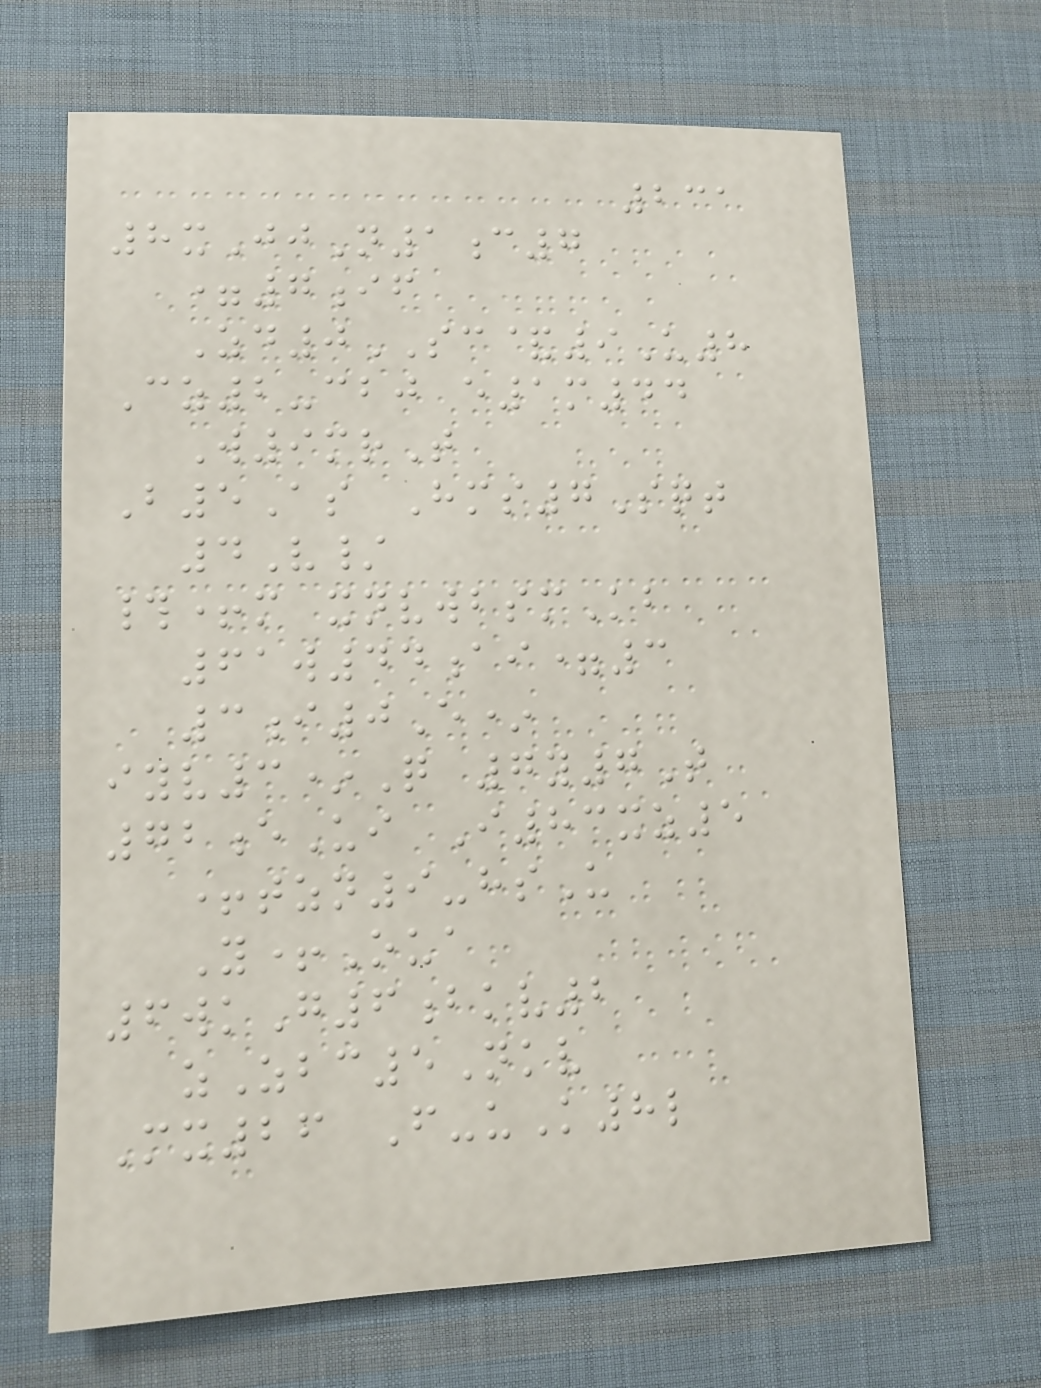231
8xJjN1c7
=7if
Zd0SC&9U8
Cz2-cbj e1m44
W9mrT
B5As Hms7Sqt
4V/
#+m xnvwbsmKb
61w44ai=3
3i0E*
iyv3*Q 7y7T
72eUi I83xz5
+tzn9-hsU
Y+Oua
6wkG6bkv2
zZbc5Nkv
Mx26 F-uK8l
